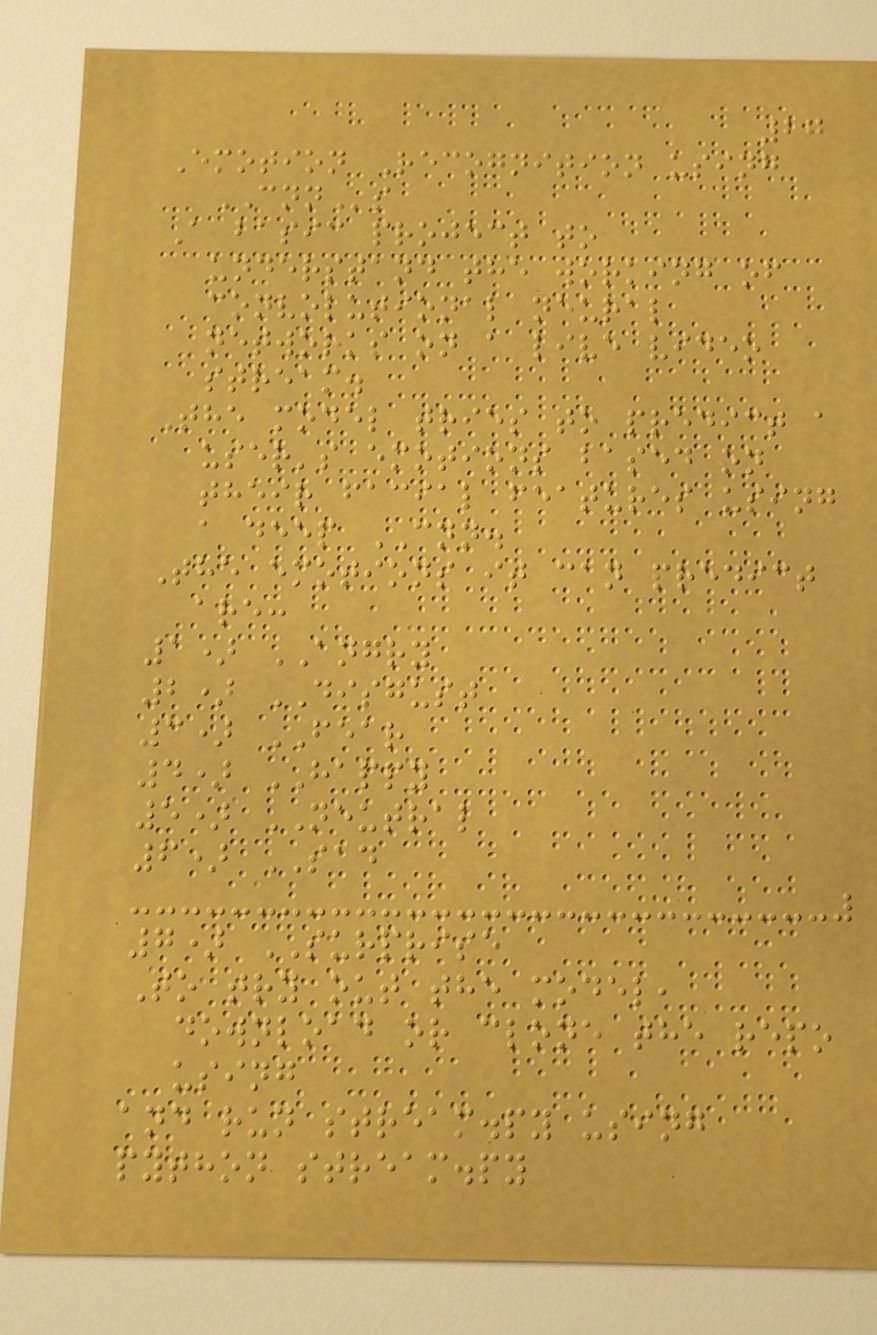27
Emotion Recognition using
CNNs
A basic project to
understand the working of
convolutional neural
networks on a live video
stream.
The model tries to predict a
user's emotions based on
their facial features using
a deep CNN.
The emotions it can predict
are:
1) ANGRY
2) DISGUST
3) FEAR
4) HAPPY
5) NEUTRAL
6) SAD
7) SURPRISE
To try out the model,
download or clone the repo
using
and run stream.py using
python stream.py
